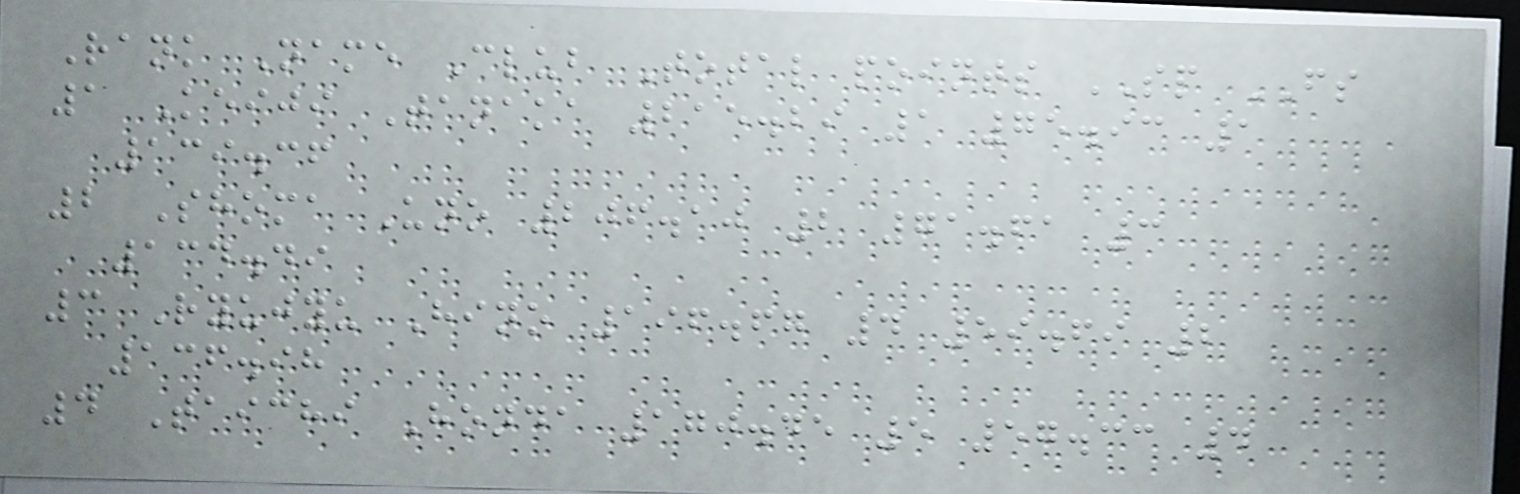Rank Name Club Total points SP FS
1 Keiji Tanaka 215.29 1 75.93 1
139.36
2 Shoma Uno 206.10 2 71.61 3
134.49
3 Ryujyu Hino 196.67 4 59.69 2
136.98
4 Taichi Honda 170.45 5 57.33 4
